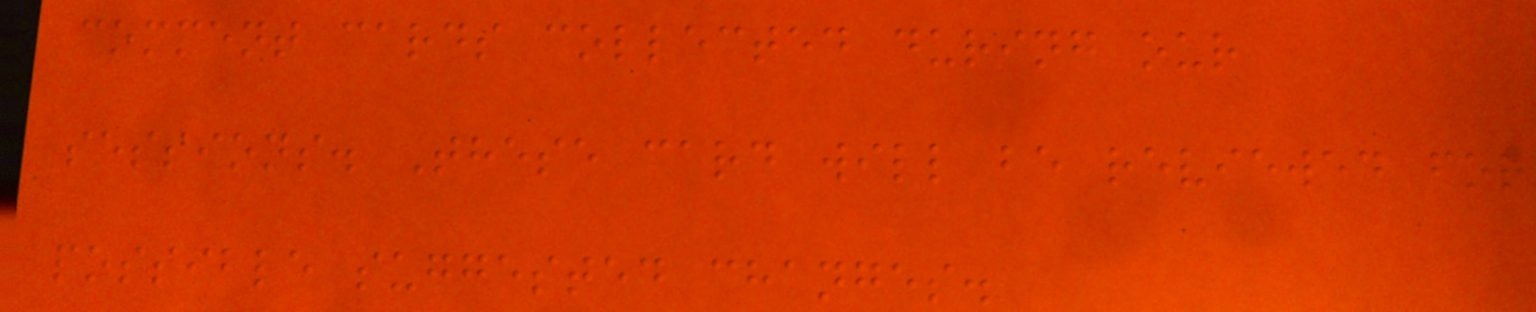comment cards collected during our
sessions. These card will be reviewed for
possible suggested changes.
